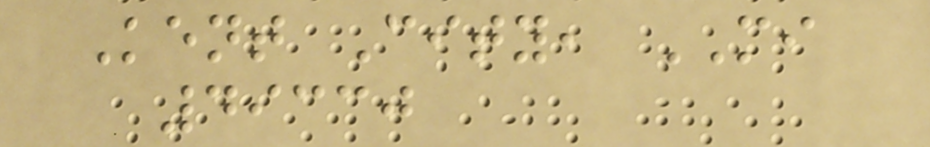Kent City, MI
49330
